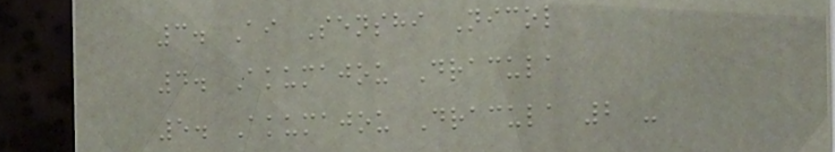3. Ai Senshi Nicol
4. Akumajou Dracula
5. Akumajou Dracula 2 -
